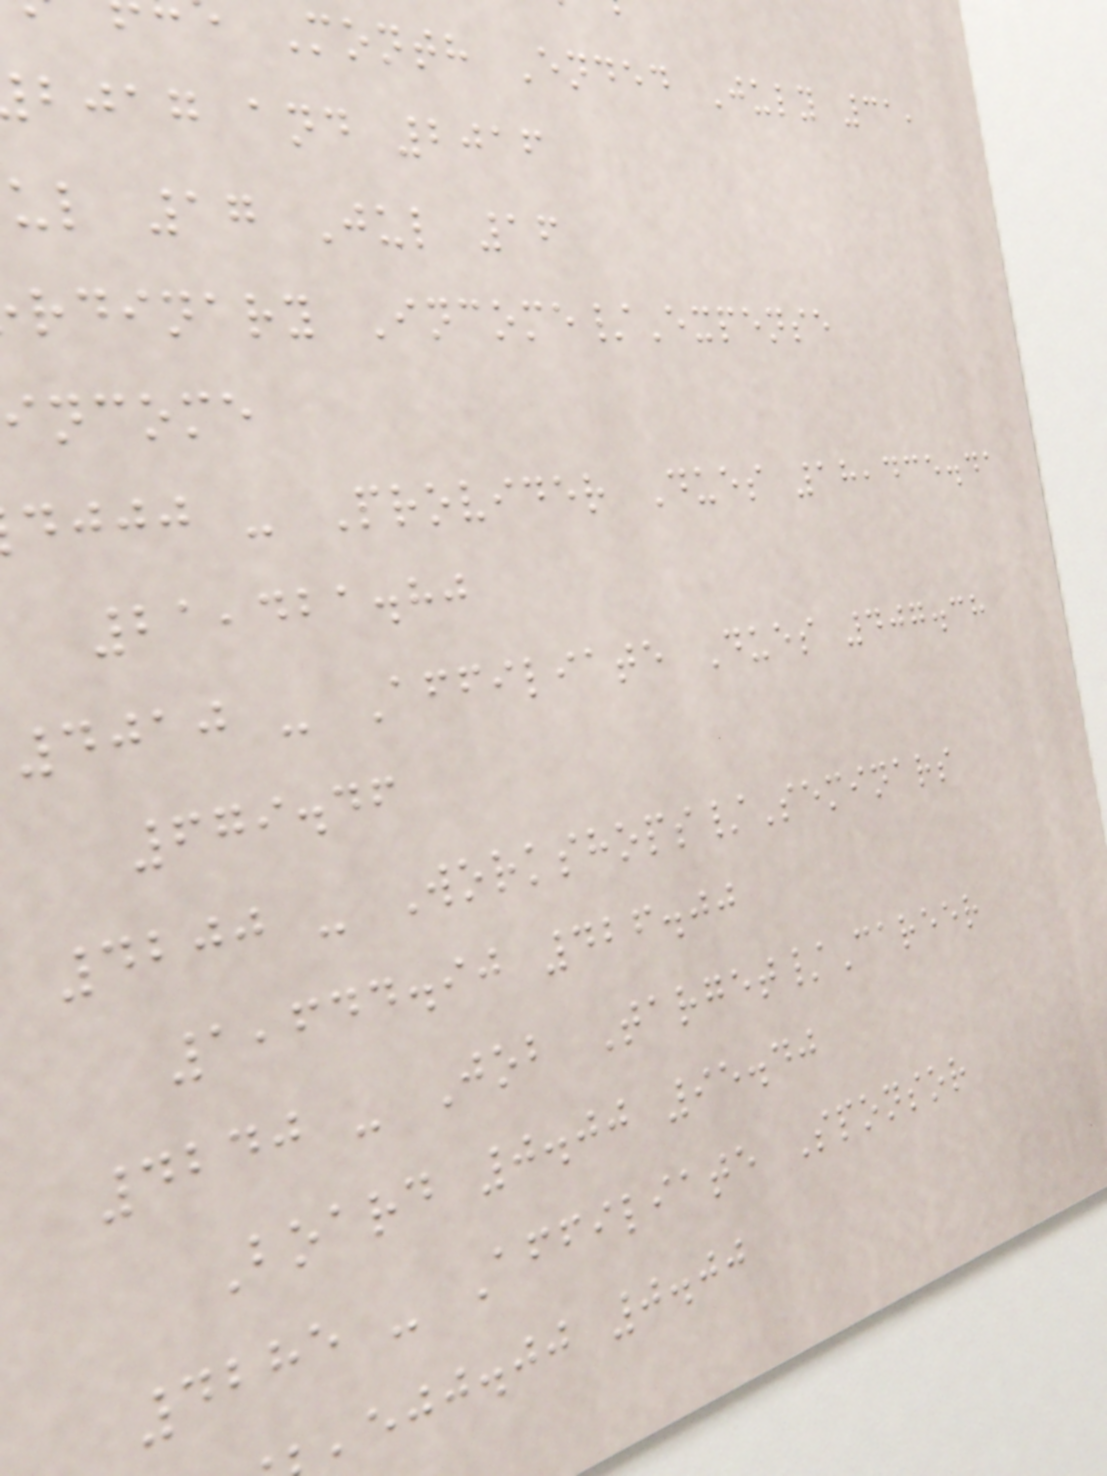Month Ended July 31,
bjag and 2016
ul 17 Jul 16
rdinary Income/Expense
ncome
djjj - Provider Dues 18,435.41
21,421.80
4010 - Affiliate Dues 407.38
679.46
4200 - Workshops/Seminars
1,644.90 426.00
4240 - Job Target/Career
Board 0.00 95.40
4285 - Affiliate Sponsor
ejj.jj 0.00
